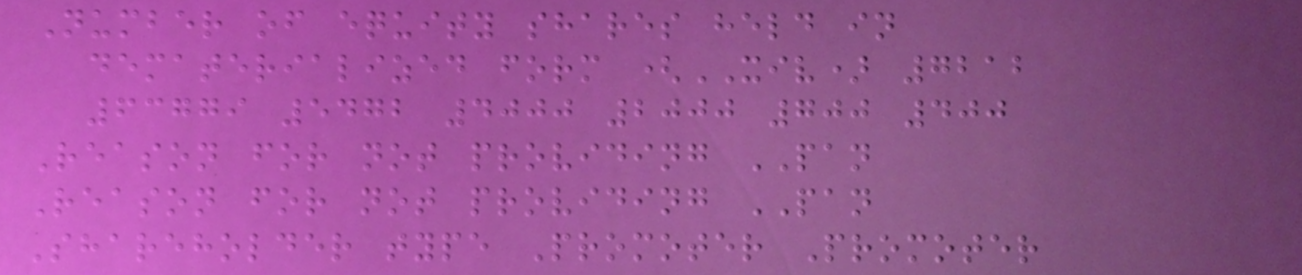Number of equity shares held in
dematerialized form (XIV) 7212
63779 5472 4000 2000 700 400
Reason for not providing PAN
Reason for not providing PAN
Shareholder type Promoter Promoter
